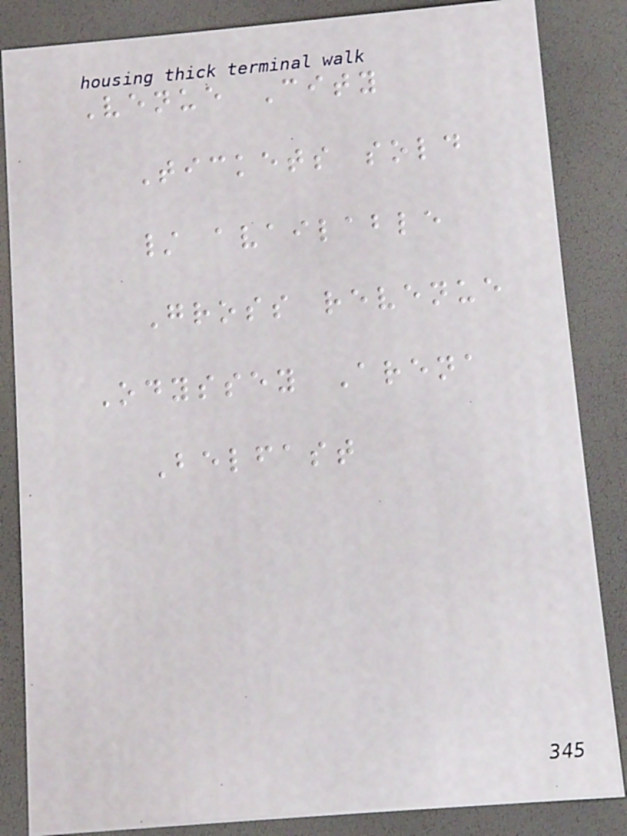Venue City
Tickets sold
/ available
Gross revenue
Odyssey Arena
Belfast
